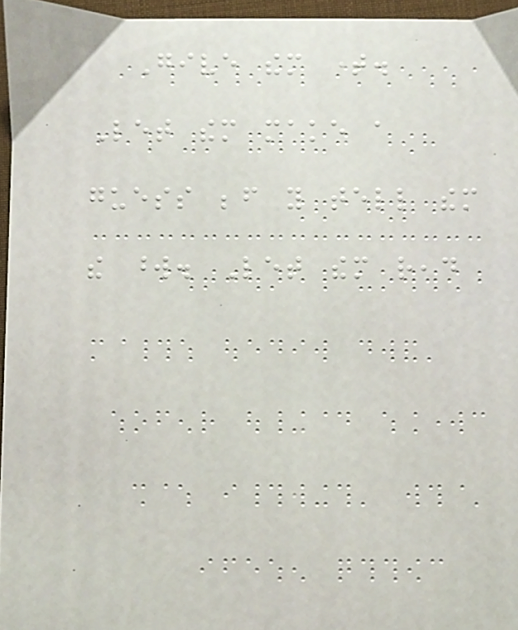Give them time.
Let them make a
guess before you tell them
the word. Let them read
